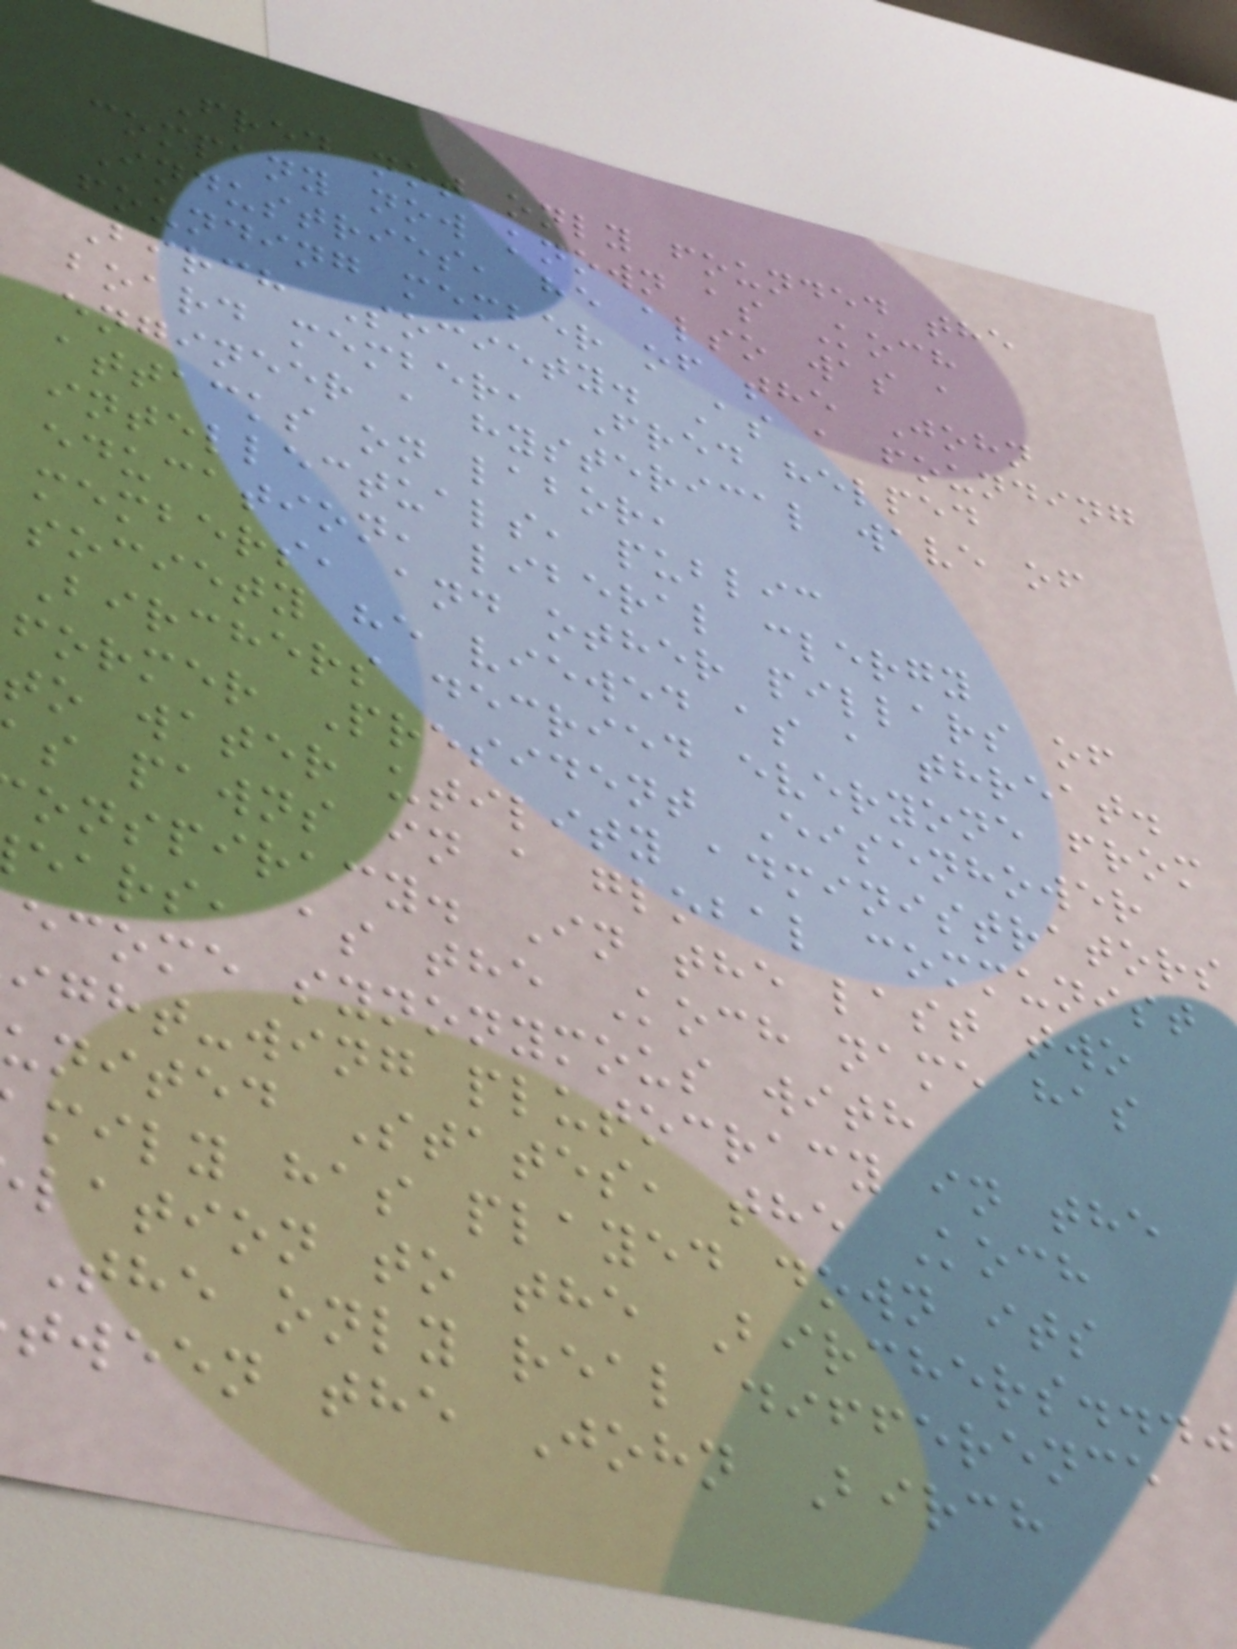Fred not only founded the
company now known as Koch
Industries, he also was a
founding member of the John
Birch Society. As a founding
board member, Fred helped
engineer a hysterical wave of
attacks on labor,
intellectuals, public
education, liberal clergy
members, and other pillars of
society he viewed as a threat.
Birchers decried everyone from
former President Eisenhower
to water utility administrators
s pawns in a global communist
onspiracy. In the last two
ears, as the Koch name has
ecome synonymous with
ight-wing plutocracy in the
united States, the Koch
mily has played down its
lation to the Birchers..."
The only real difference
tween the John Birch
